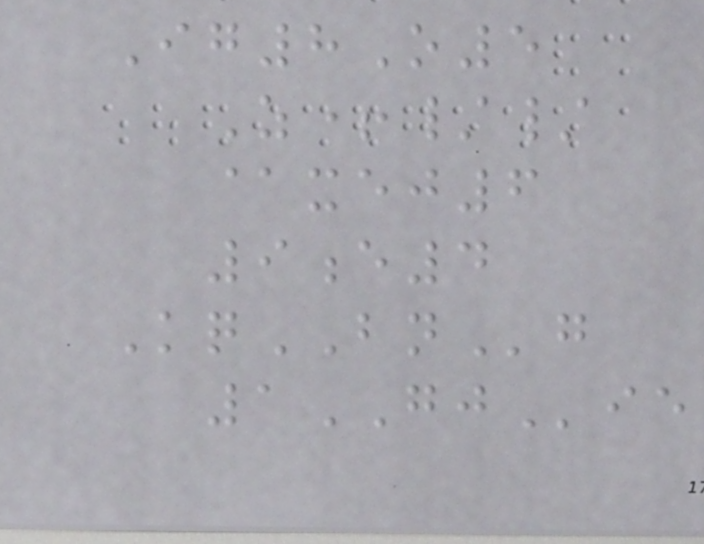Ig8O5
Z+//
@xej6
9e4
KqBNg
1GJie
